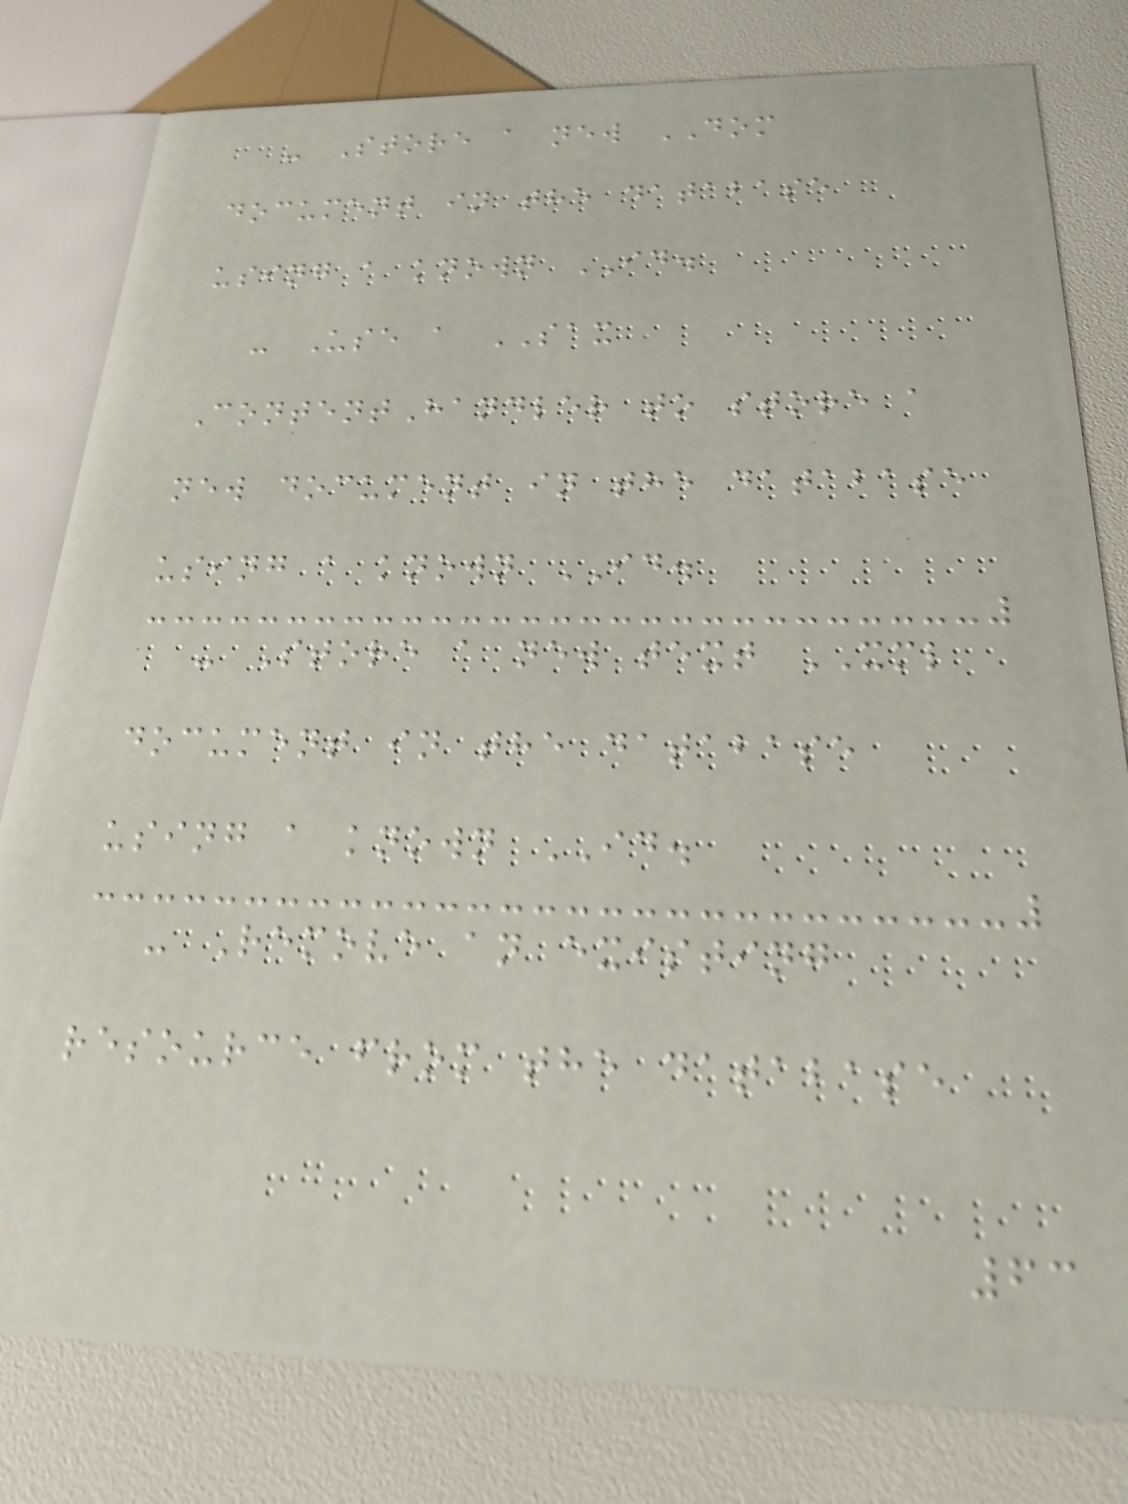- Store a new DOM
document in the database
using a known ID.
- Use a SAX
ContentHandler to store a
new document in the database
using a known ID.
- Store a new text XML
document in the database
using a known ID.
- Remove an existing
resource from the database
63
